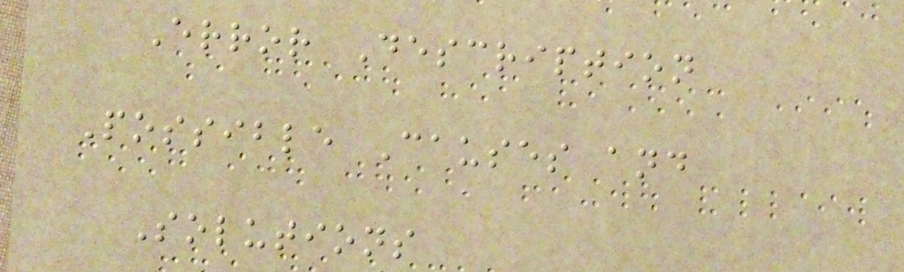Error Description
Possible Causes and
Solutions
